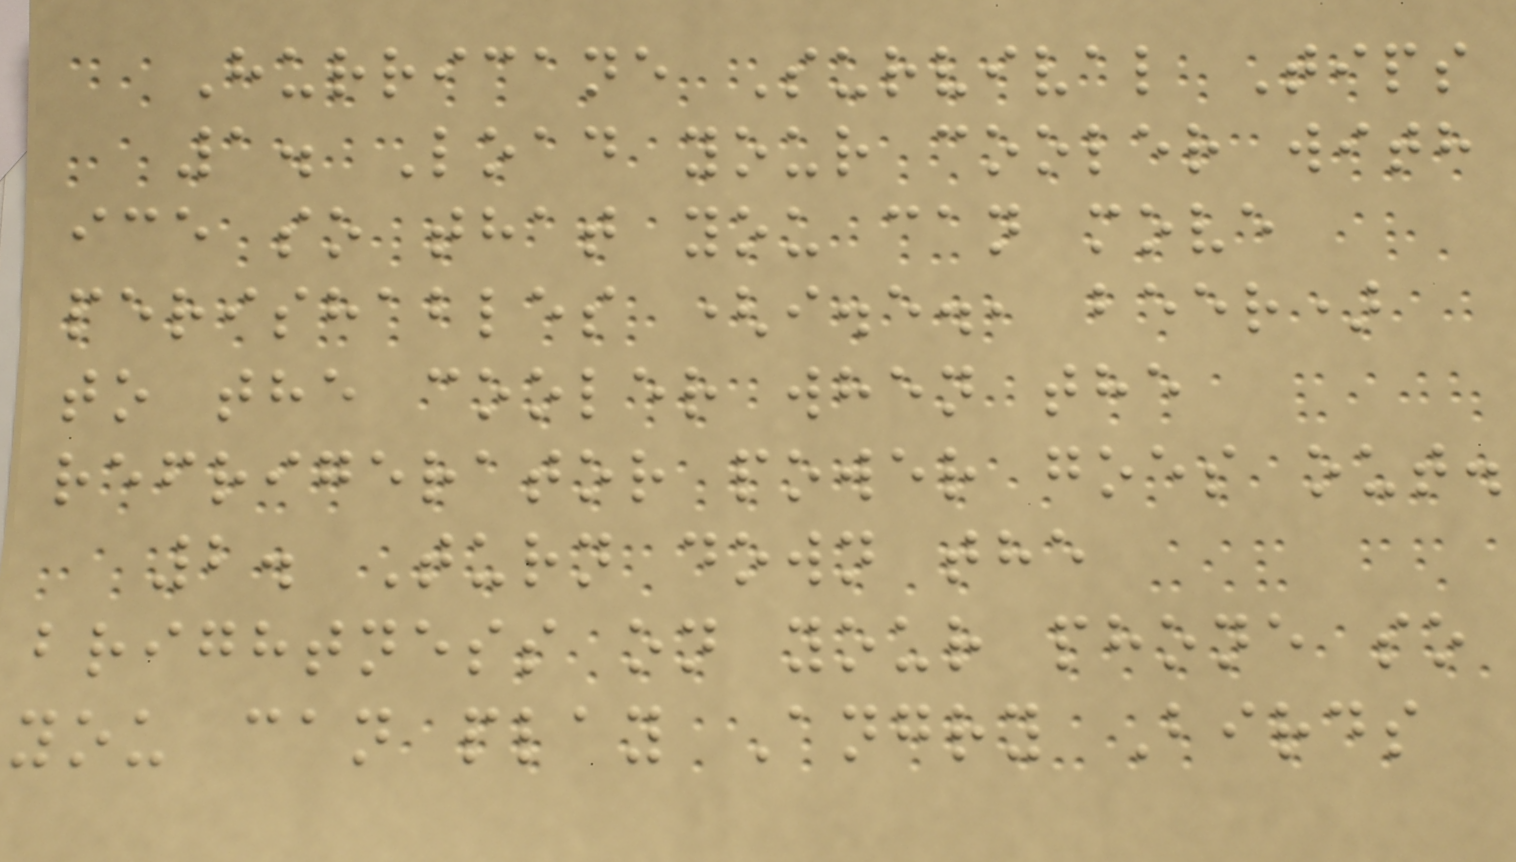Hurricane Survival Tips
1. Load your cooler with
ice so that you can move
perishables (i.e., beer)
to the cooler when the
refrigerator power goes out.
2. Turn down the
brightness on your phone so
you can play Angry Birds
